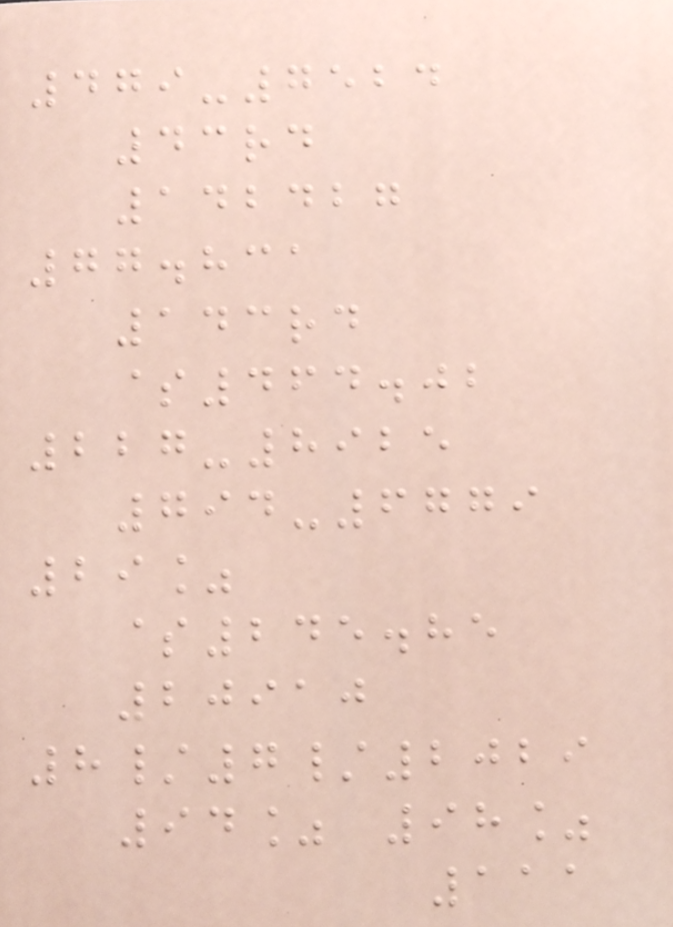479-7524
43rd
142427
77.831
143rd
$464.02
227-8925
794-6779
29%
$245.85
20910
8/7/2029
94% 98%
111
